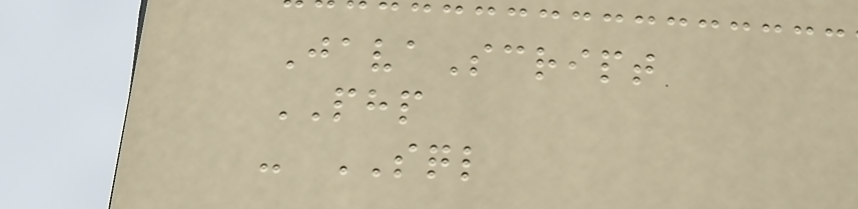JavaScript
PHP
- SQL
